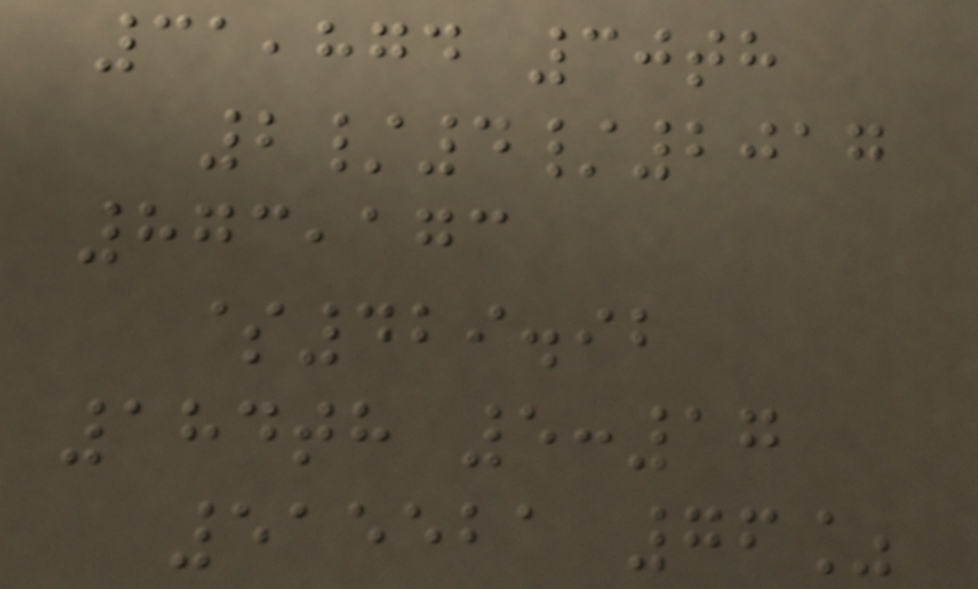31,874 30th
2/4/2017
873,173
$429.92
184th 5:17
515521 76%
